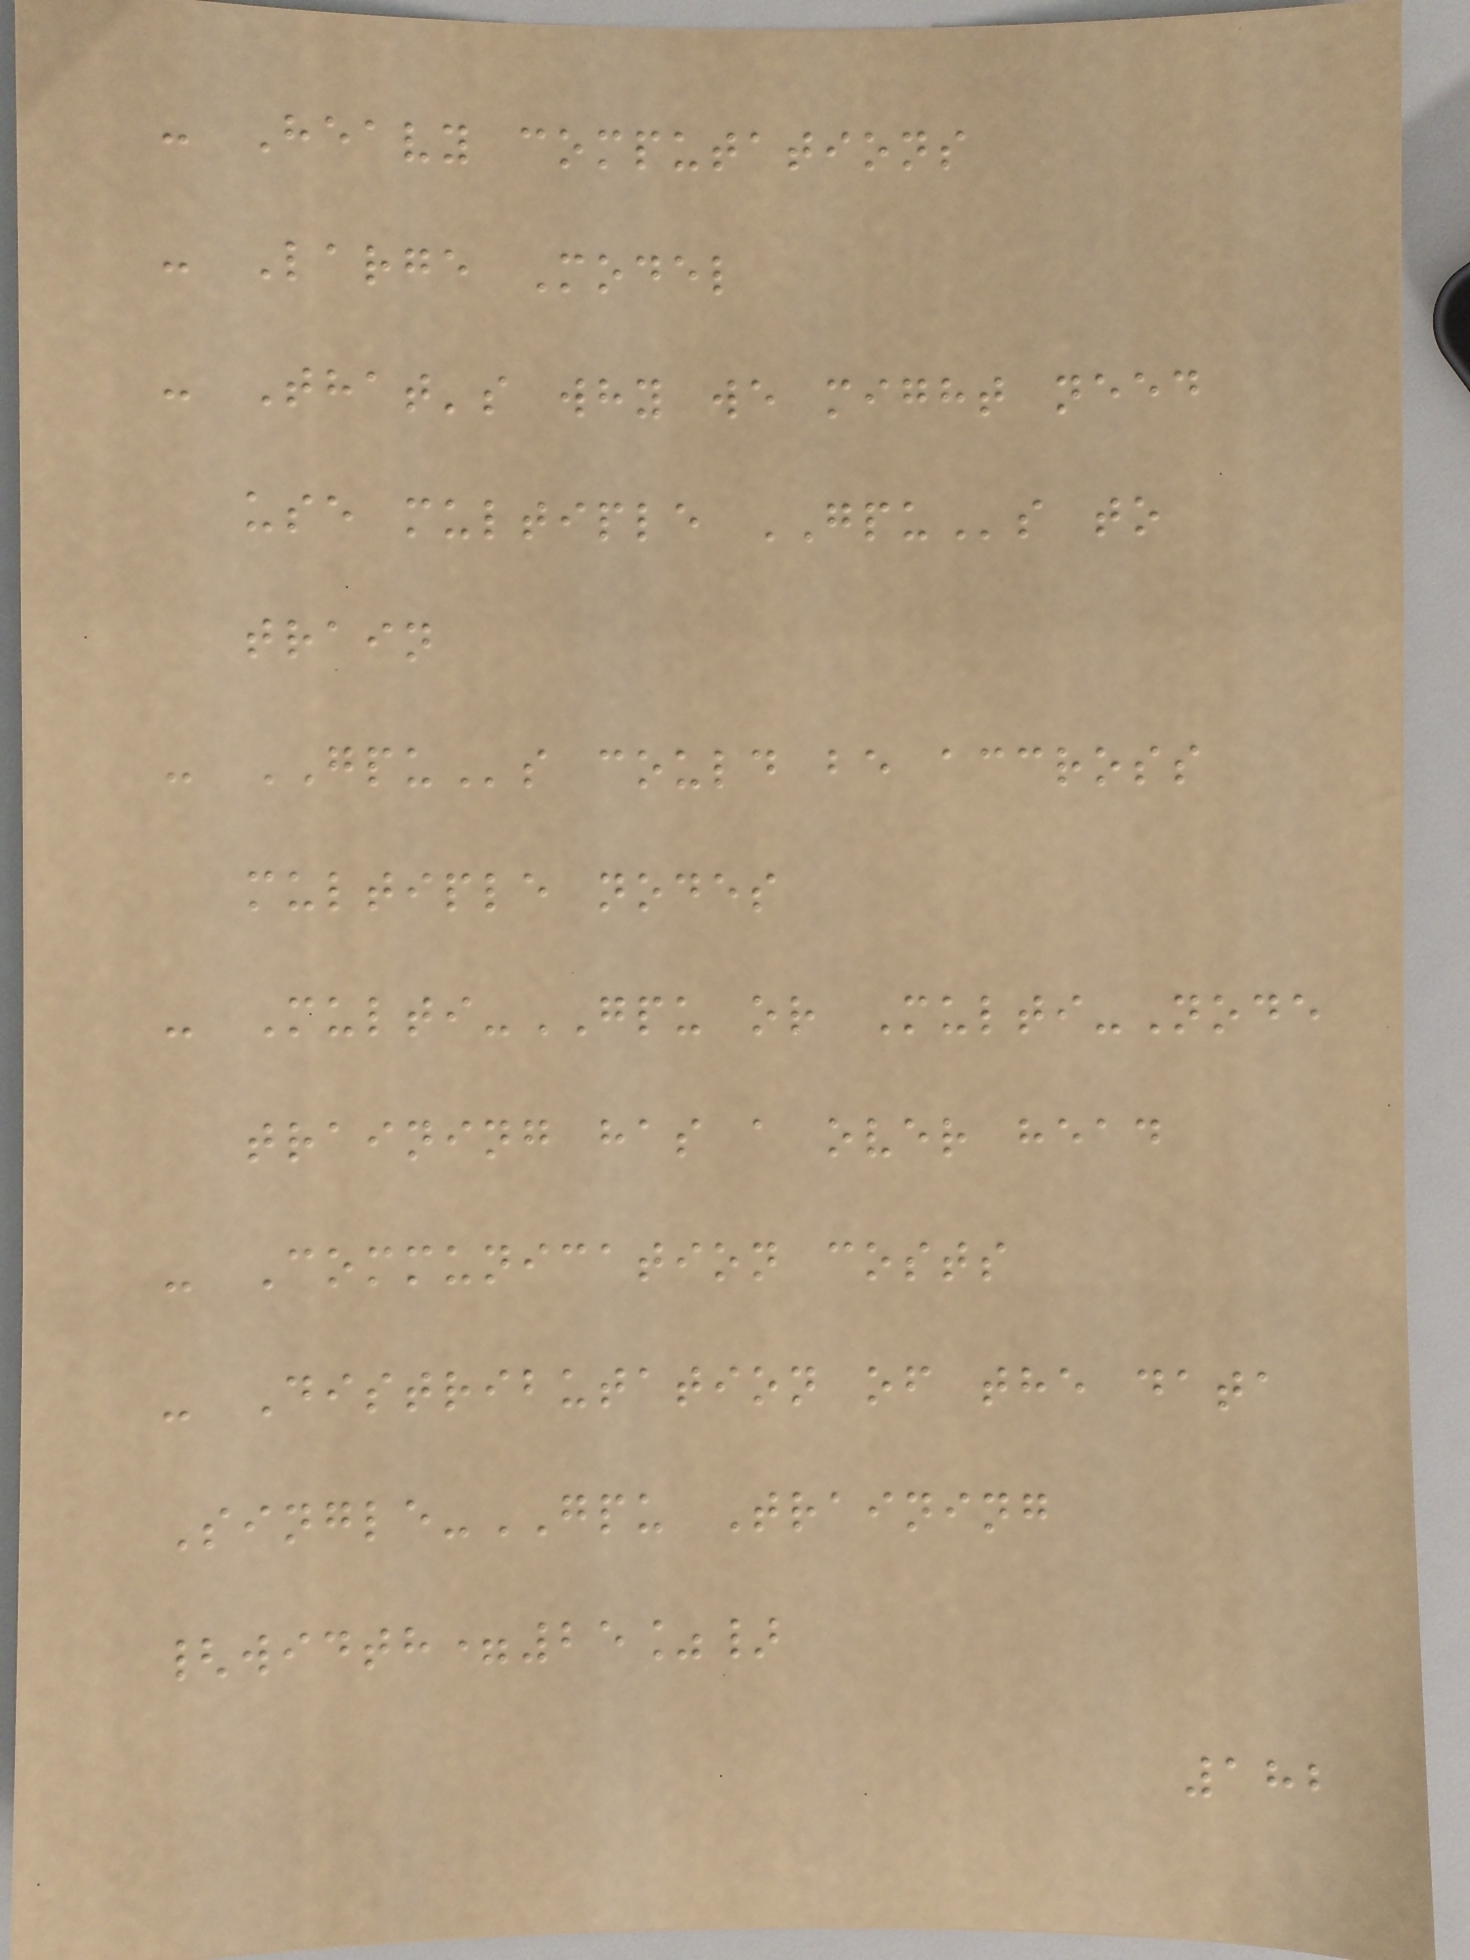- Heavy computations
- Large Model
- That's why we might need
use multiple GPUs to
train
- GPUs could be accross
multiple nodes
- Multi-GPU or Multi-Node
training has a over head
- Communication costs
- Distributation of the data
Single-GPU Training
{width=25%}
182
